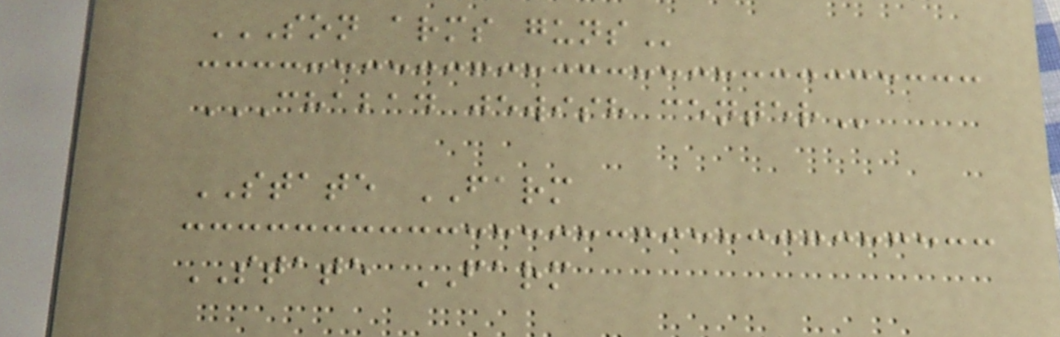SON ARMS GUNS
CHABAD JEWISH CENTER
STATE FARM
STATE FARM
